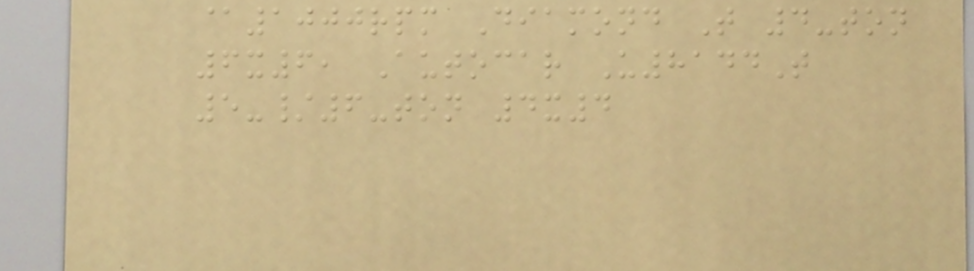@1000rpm Diamond T 4-ton
6x6, Autocar U8144T
5-/6-ton 4x4
